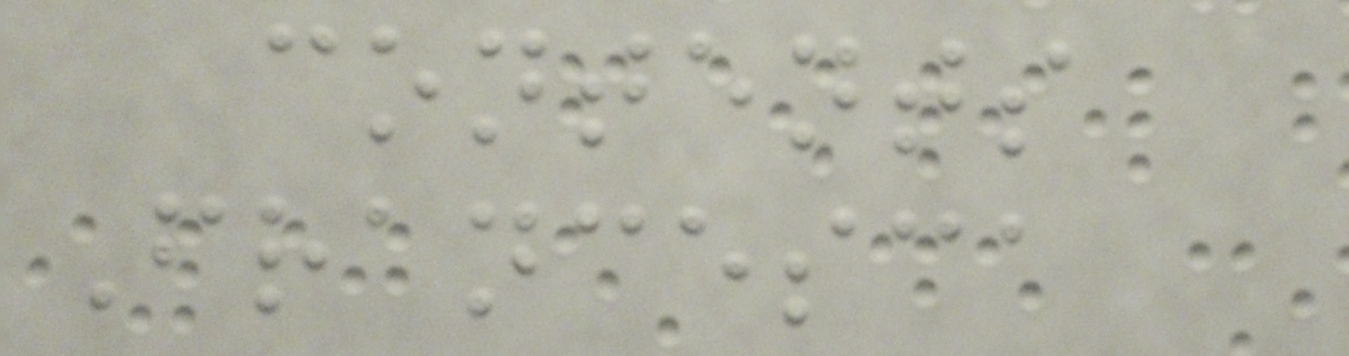contents
Francesca
